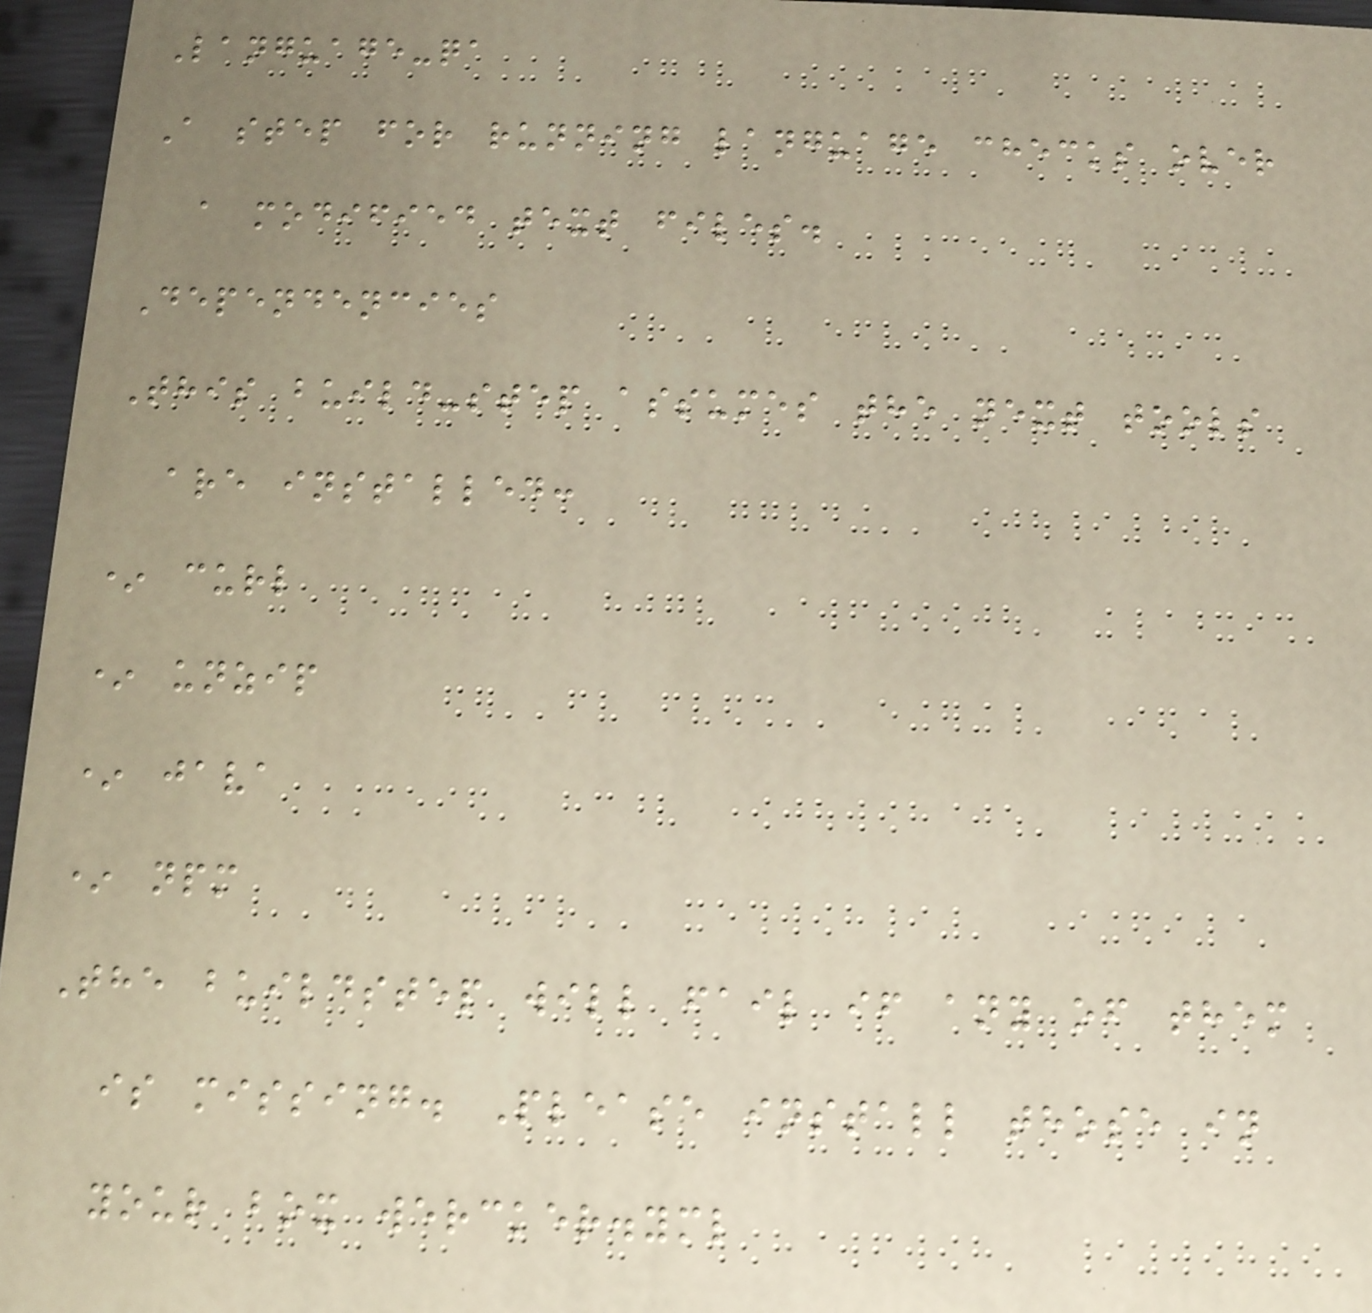Language-qa
A step for running language checks over
a modified text files.
Dependencies
This build-step assumes the next tools
are installed:
* curl
* unzip
* java
* npm
The buildstep will fail if any of them
is missing. Please install those in
your box wercker.yml
